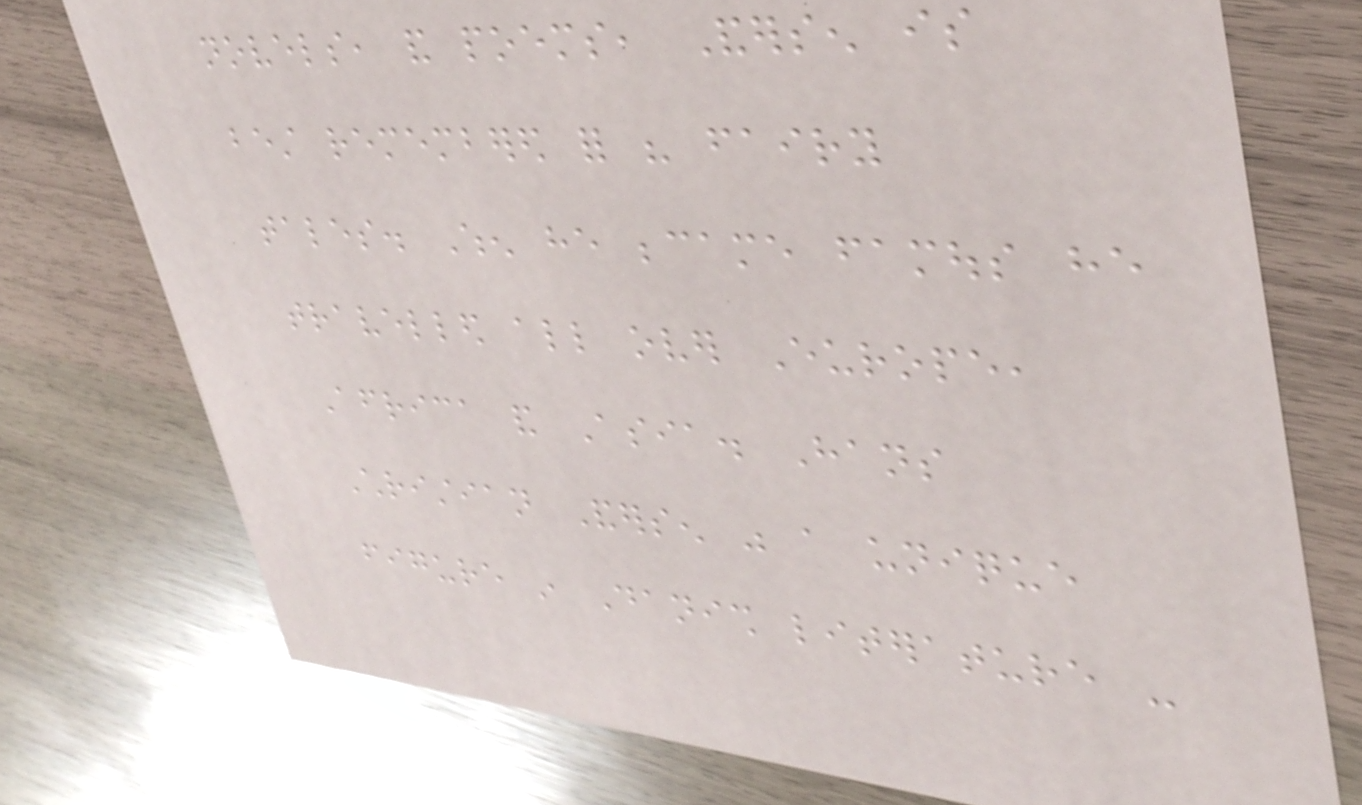novels, and poems, Andersen is
best remembered for his fairy
tales. When he became famous he
travelled all over Europe,
Africa and Asia. Hans
Christian Andersen was a unique
figure in Danish literature -
